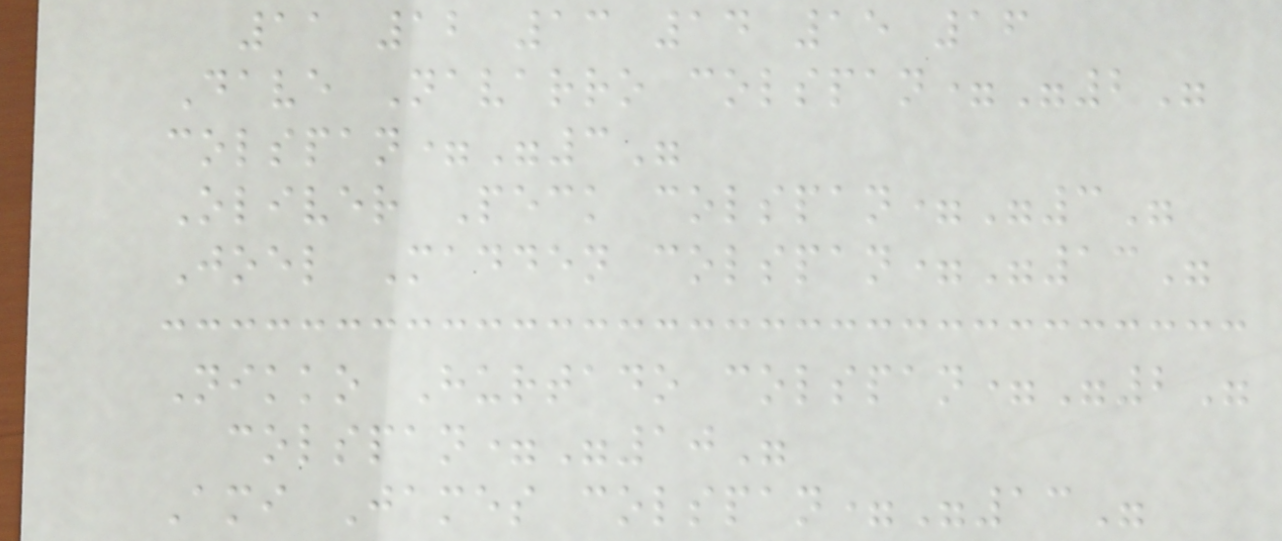11 12 13 14 15 16
Dave Navarro colspan="2"
colspan="3"
Oliver Peck colspan="3"
Joel Madden colspan="13"
Nikko Hurtado colspan="2"
colspan="10"
Ami James colspan="13"
